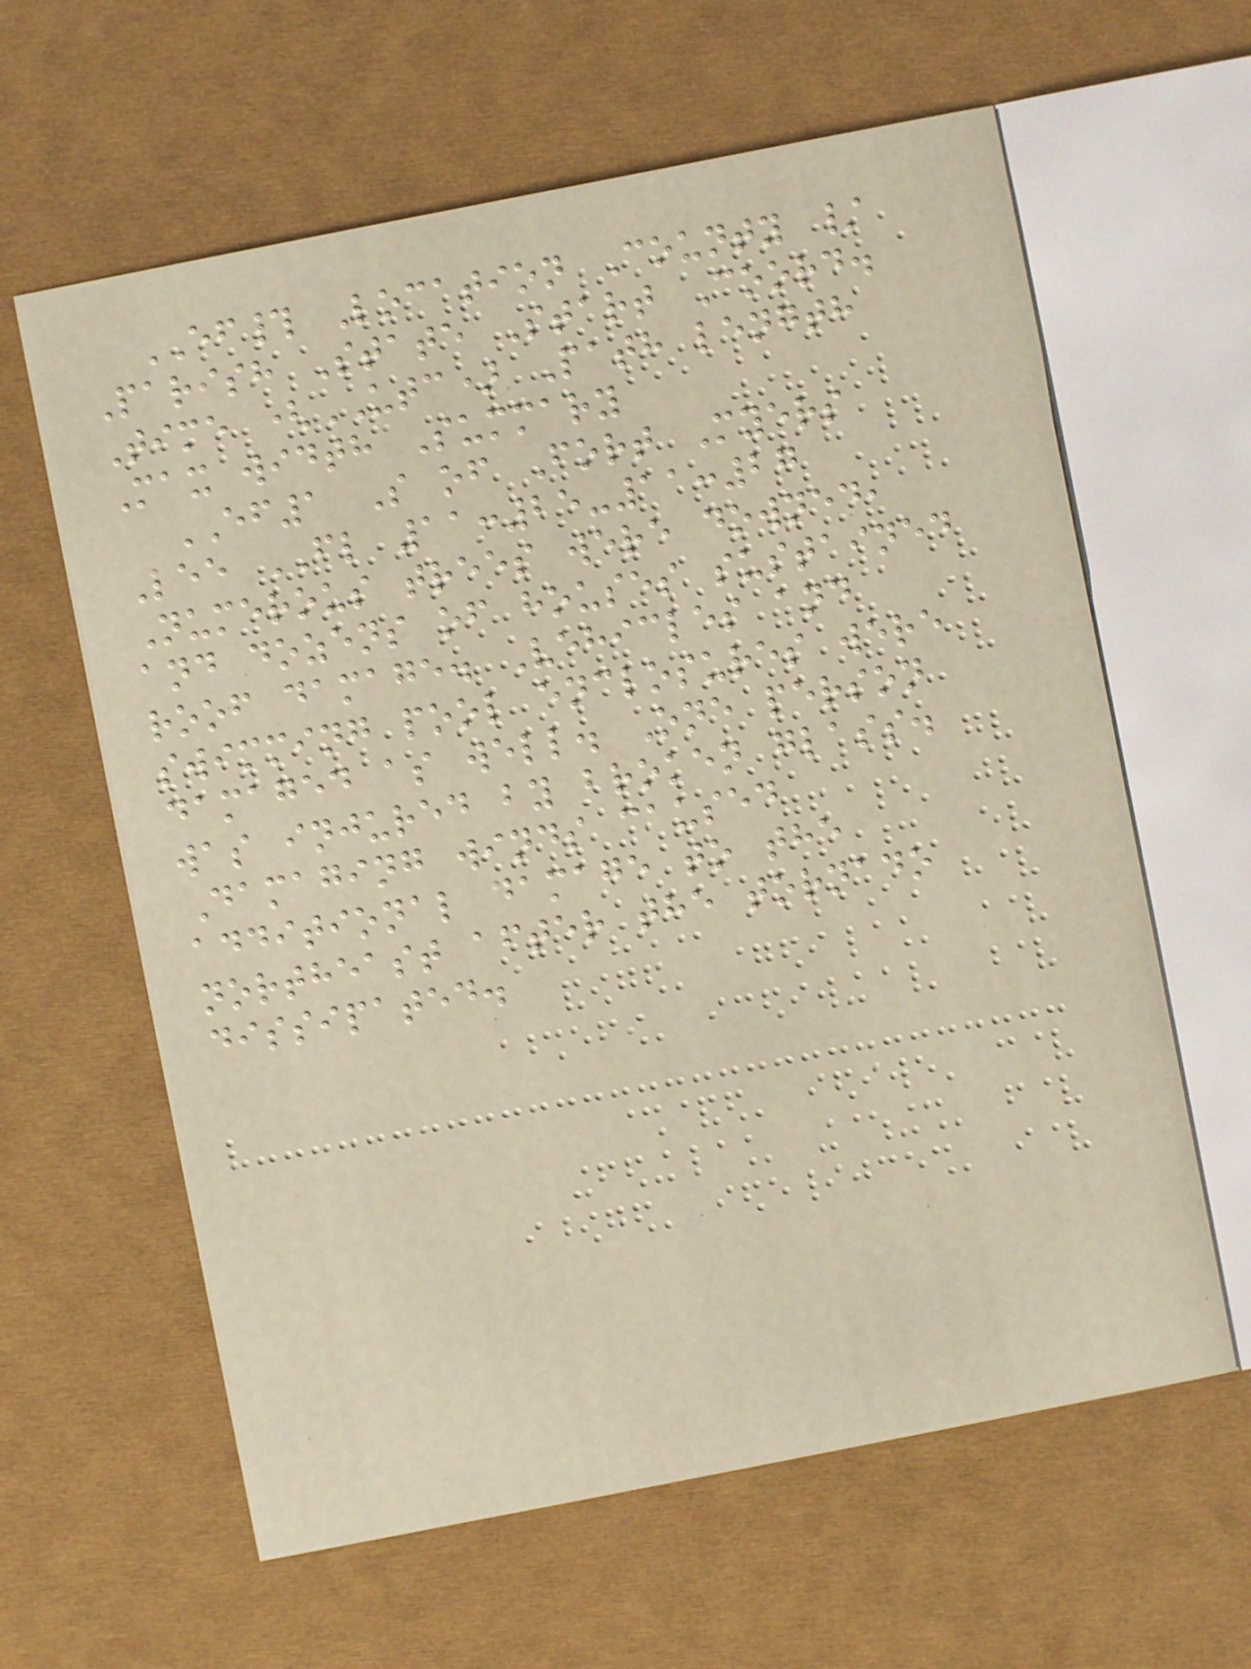EF# Location County /
Parish State Start Coord.
Time (UTC) Path length
Max width Summary
EF1 S of Fort Myers
Lee FL 11:25-11:27
Numerous trees were downed,
and dozens of houses sustained
roof damage. Vehicles and
swimming pool enclosures were
damaged as well. One person
was injured by broken glass.
Damaging winds caused
additional damage to the
northeast after the tornado
dissipated.
